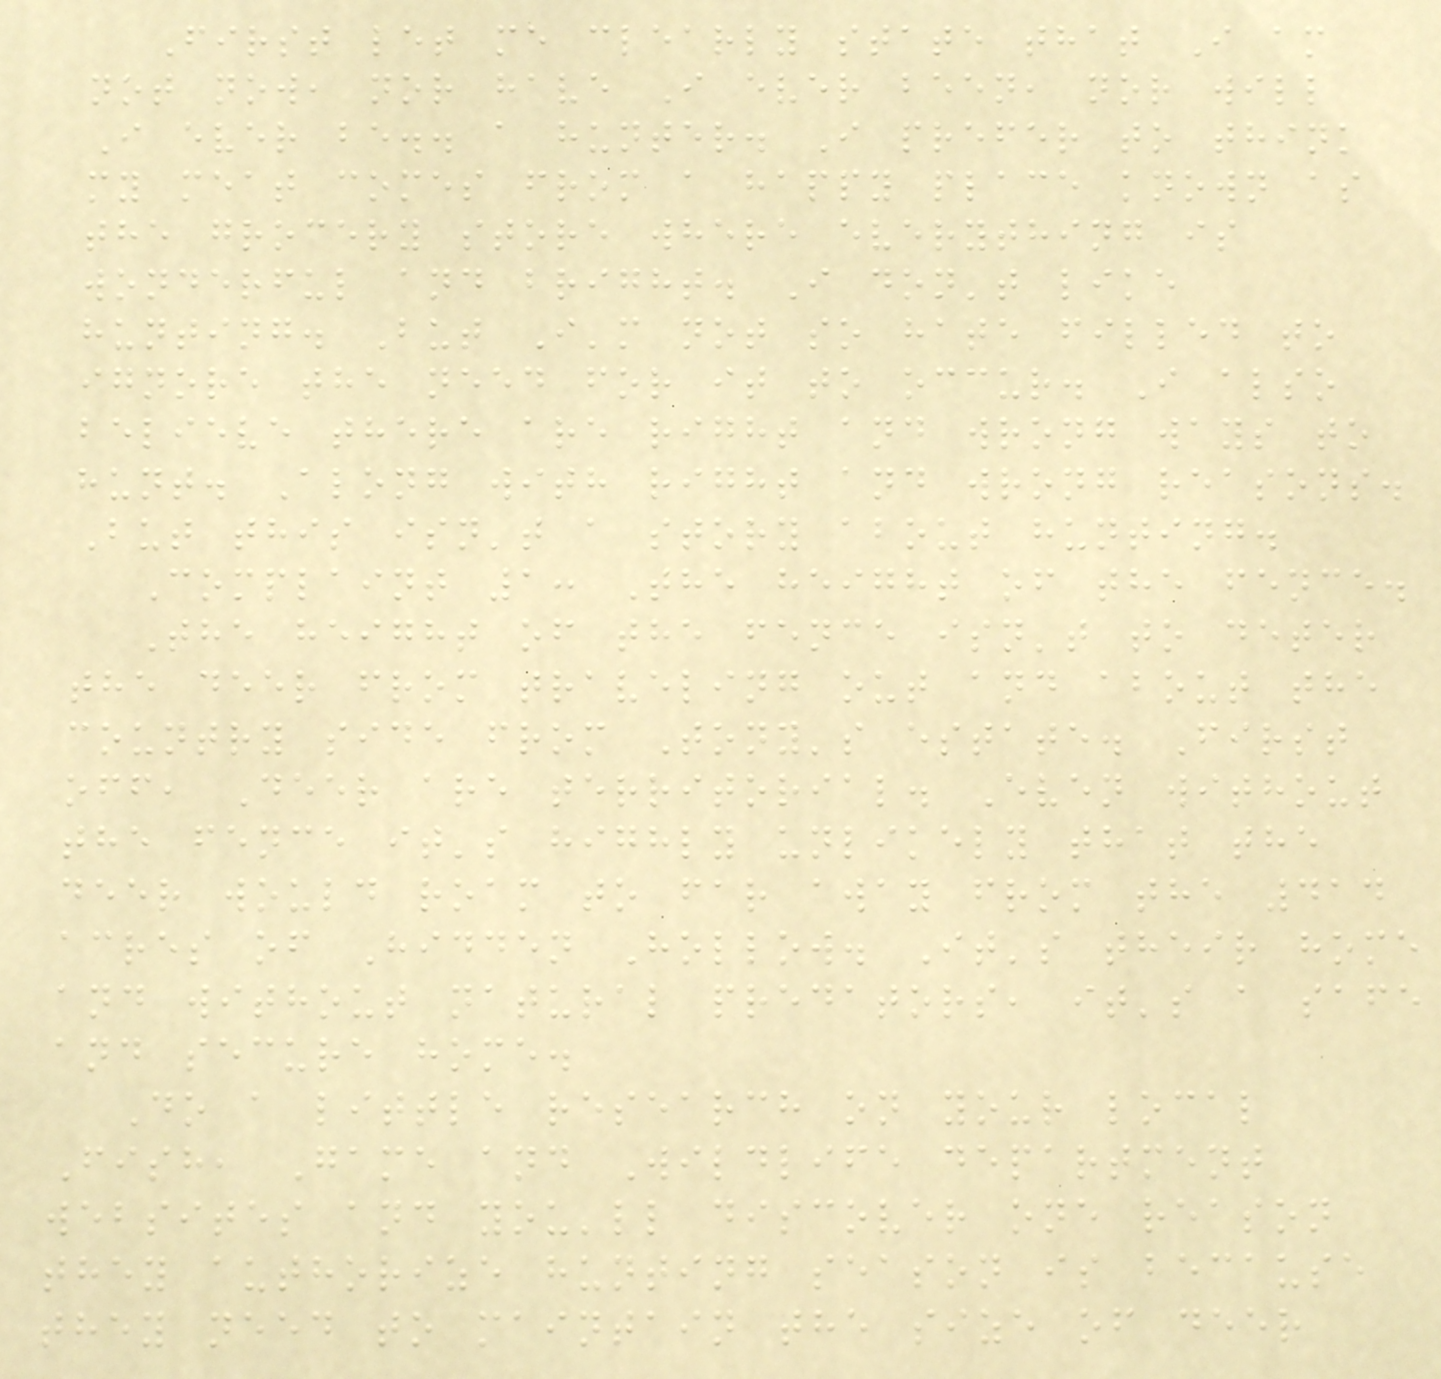First let me clearly state that I am
not now, nor have I ever been, nor will
I ever be.. a hunter. I prefer to think
my meat comes from a happy place known as
the grocery store where everything is
wonderful and bright. I don't like
hunting. But I'm not so hate filled to
ignore the need for it to occur. I also
believe there are right and wrong ways to
hunt. Along with right and wrong reasons.
But this isn't a story about hunting.
Complaint 1: The height of the fence.
The height of the fence isn't to deter
the deer from traveling out and about the
country side from Tony's estate. First
off, Deer are territorial. Even without
the fence it's highly unlikely that the
deer would roam to far away from the 414
acres of Hidden Hollow. It's their home
and without natural predators, it's a safe
and secure home.
Do a little research on your local
Fish, Game and Wildlife department
websites and you'll discover one reason
they authorize hunting season is because
they need to maintain the size of deer
